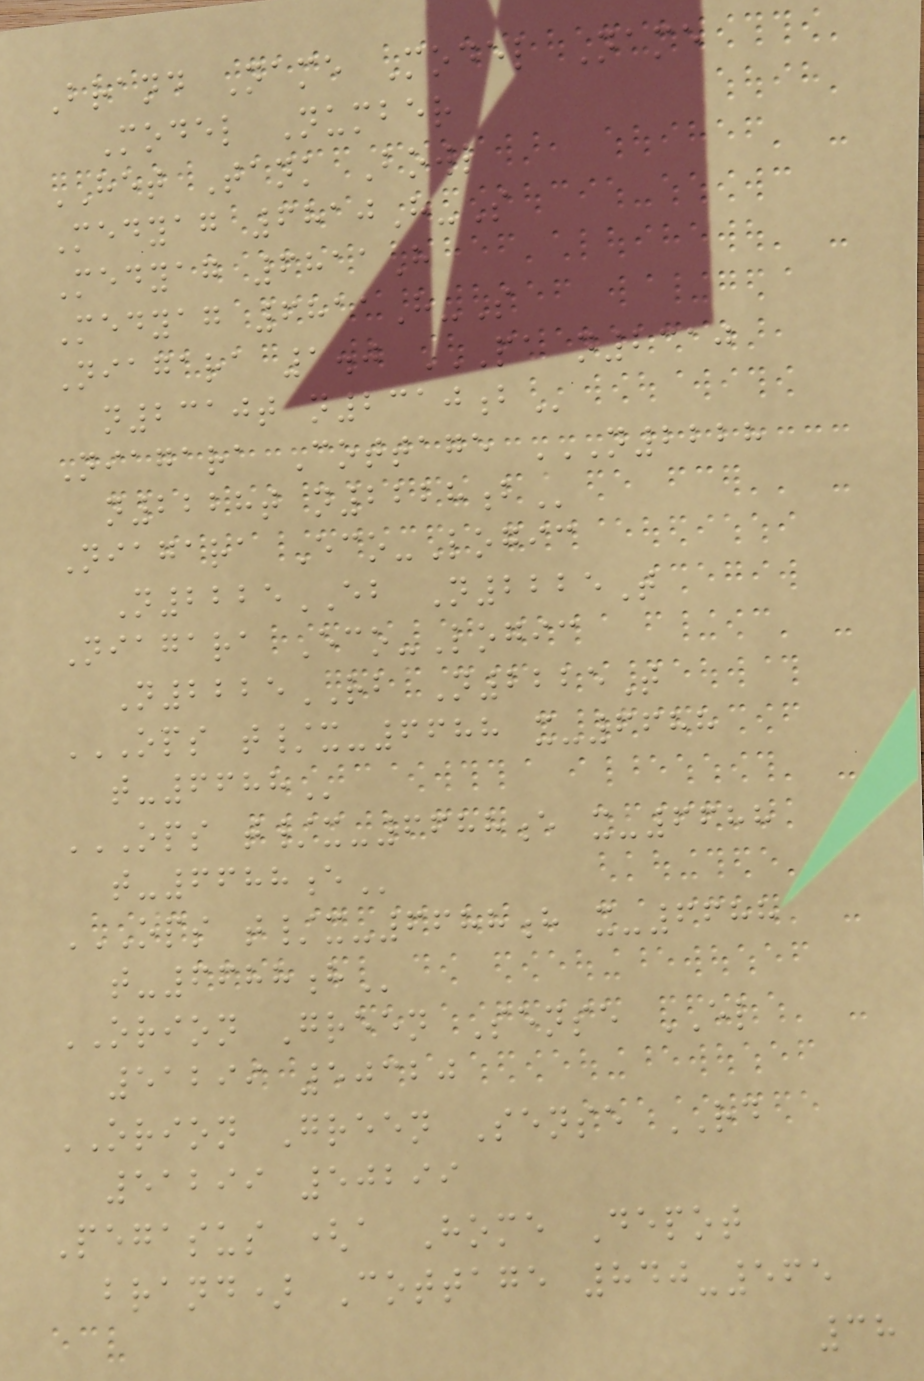Brand Name Model Name
Model Number
HET Tank Bowl
Medyag 6810H-S
Medyag 6811H
Medyag 6811H-S
Niagara 1.0 PA N2310
N2310T N2310B
Niagara Cottage N2228
N2228T N2228B
Niagara Eco-Logic
N2225EB N2225T
Niagara Eco-Logic
N2225RB N2225T
OPS T/X-6688 X-6688
T-6688
OPS T/X-6688E X-6688
T-6688E
OPS T/X-6688H X-6688
T-6688H
ORION Green Sense EL
51299 50320
ORION Green Sense RD
51299 50299
Pegasus (a Home Depot
brand) Cottage 840-565
38
